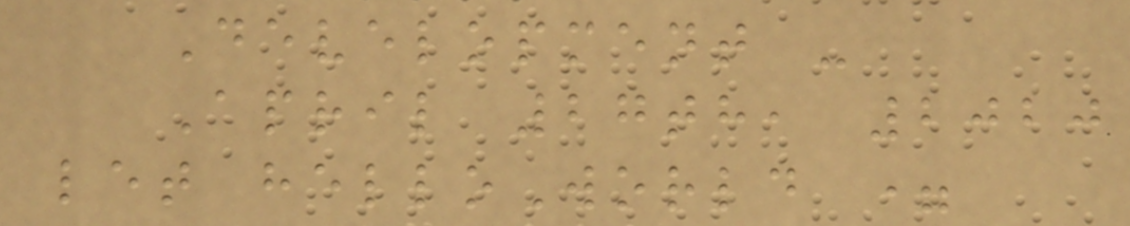Development -
April 27th, 2020
let helloWorld =
